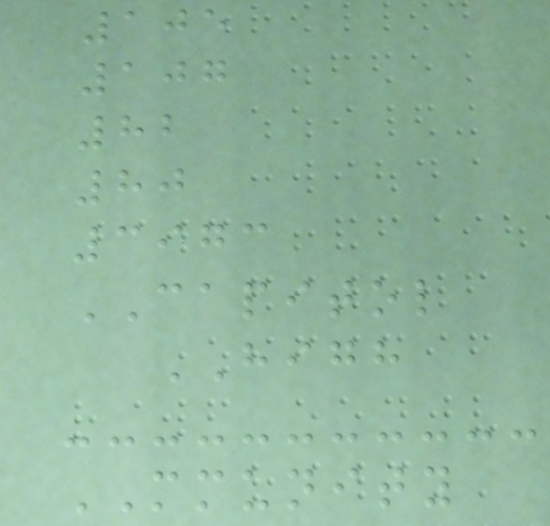105
107
82
80
3973
CAPITOL
HIGH
MMUNITY
